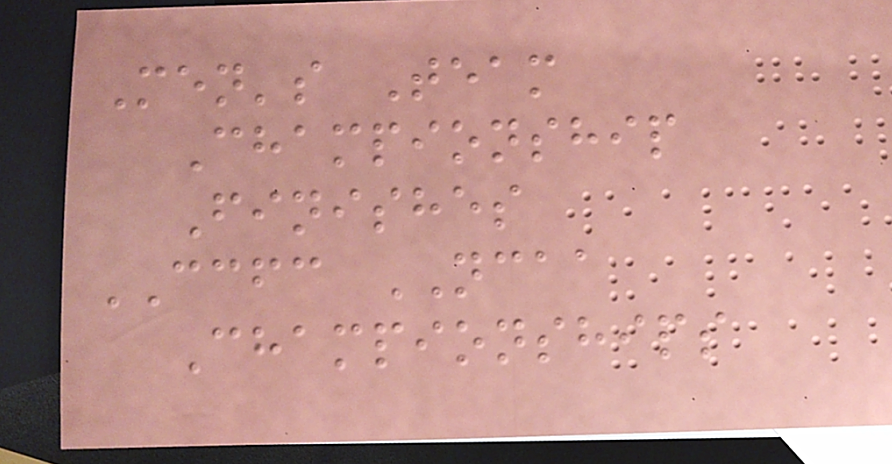Men's Team
Championship
Finishes
CCFC NCAA
Championships
